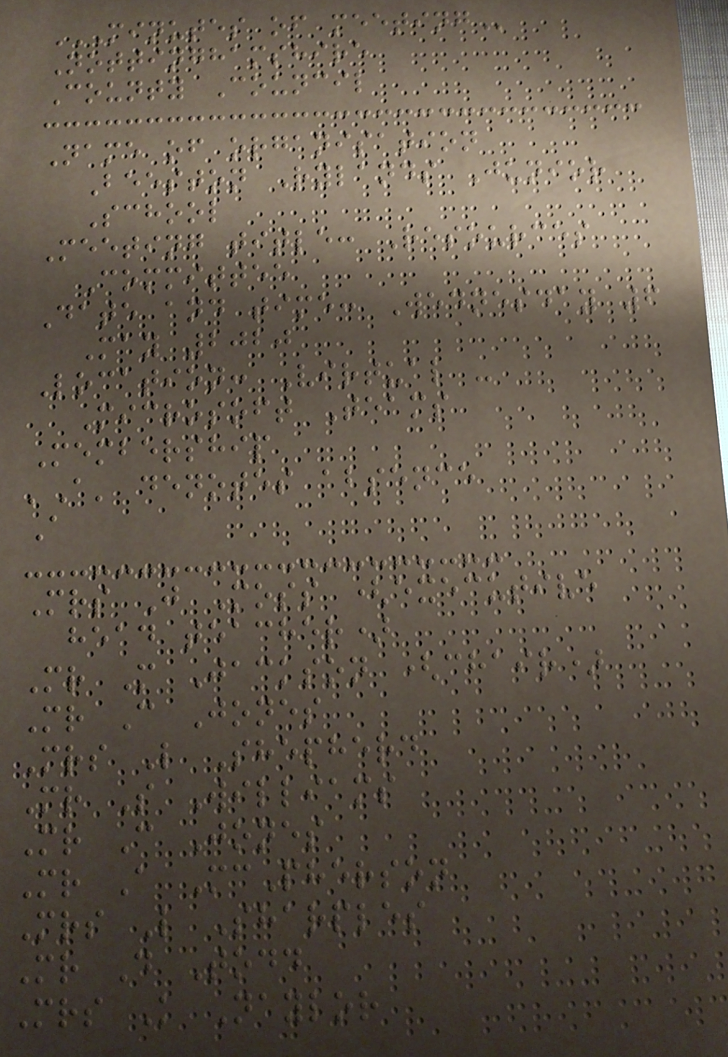MINUTES OF MEETING
Nottinghamshire
County Council
Name of organisation
Beeston Rylands Junior
School
Meeting title: Resources
Committee
Date and time: Wednesday 6
May 2020
Location: Virtual -
Microsoft Teams
Membership
'A' denotes absence
A
Mrs J Moss (executive
head teacher)
Mr M Jackson (chair)
Mr C Jones
Mrs L Shepherd
Mr S Williams
Mr C Jones
Mr A McPherson
Mrs L Sharples
Mr D Todd
Mrs K Naylor
